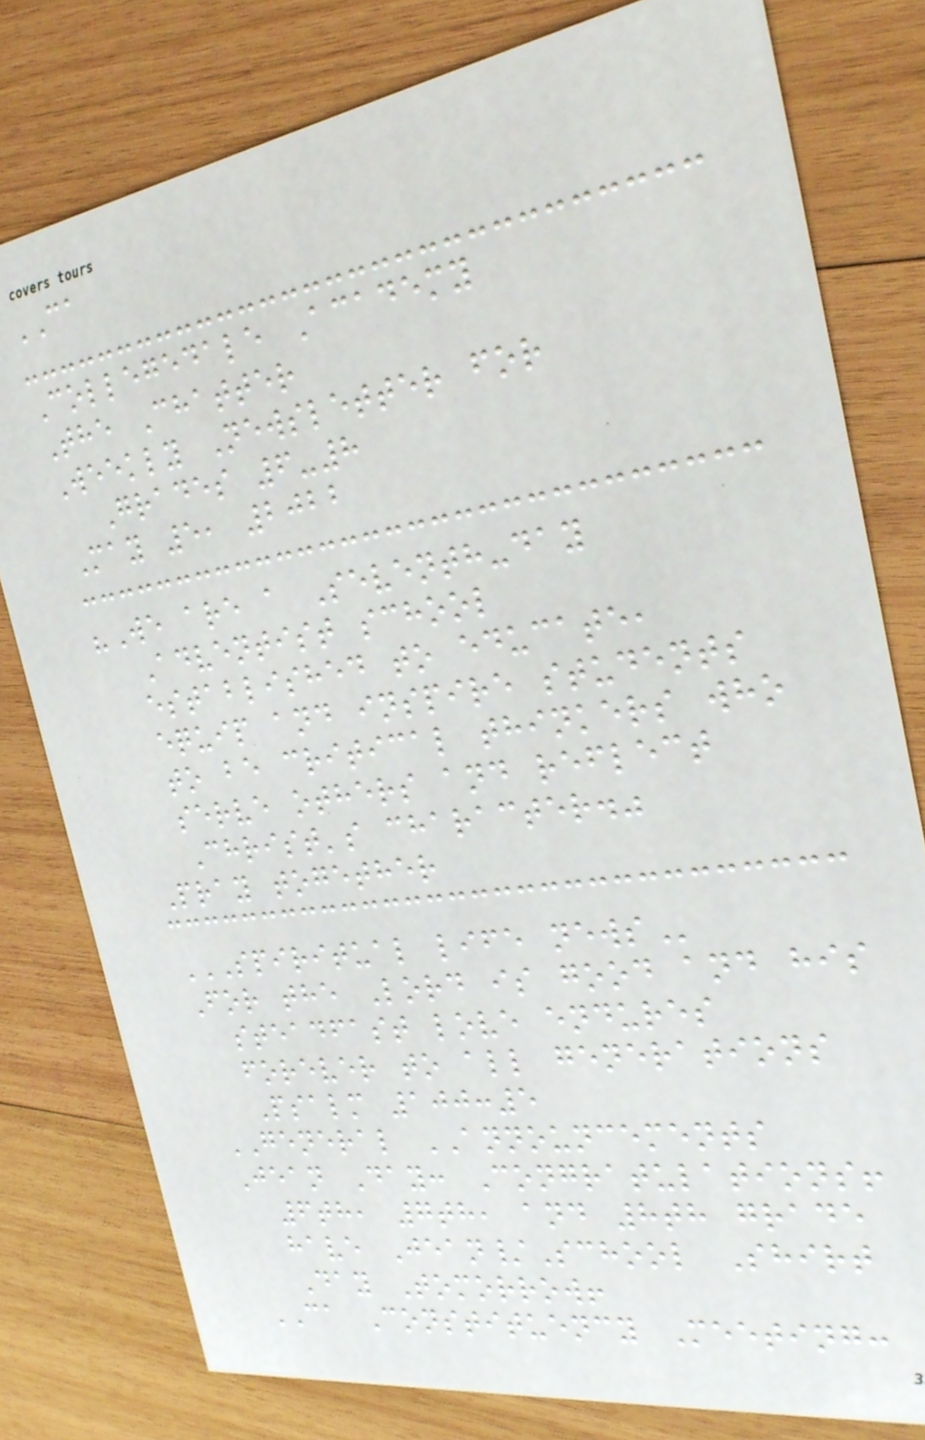CA
Collegedale Academy
The Chatter
Weekly Newsletter for
Grades 6-8
May 5, 2022
"We are a Seventh-day
Adventist school
established to educate,
equip and inspire students
to be critical thinkers who
serve others and reflect
Christ's character."
Pray together
SPIRITUAL LIFE NEWS
For the Lord is good and his
steadfast love endures
forever to all generations
Psalm 100:5
GENERAL ANNOUNCEMENTS
Jean Day: Congratulations!
6th, 7th, and 8th grade
have Jean/School Shirt
Day Tomorrow!
CA Constituency Meeting:
